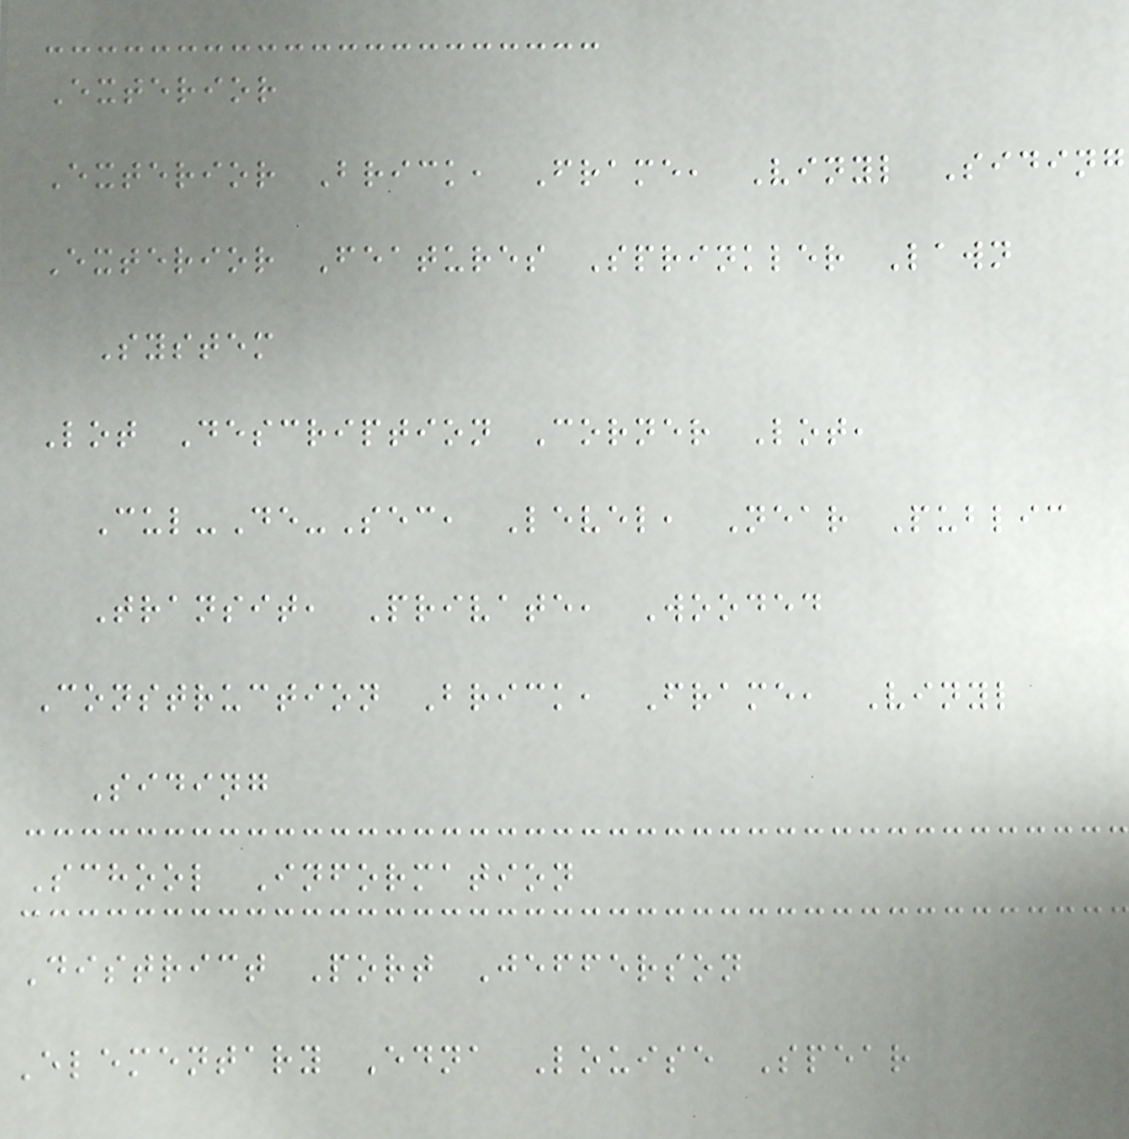Exterior
Exterior Brick, Frame, Vinyl Siding
Exterior Features Sprinkler Lawn
System
Lot Description Corner Lot,
Cul-De-Sec, Level, Near Public
Transit, Private, Wooded
Construction Brick, Frame, Vinyl
Siding
School Information
District Port Jefferson
Elementary Edna Louise Spear
